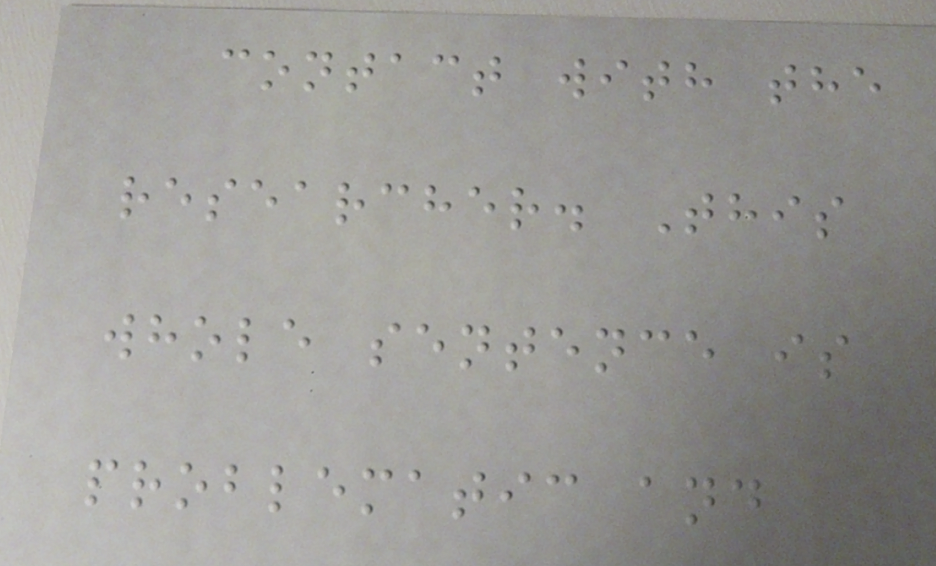contact with the
researcher. This
whole sentence is
problematic and
